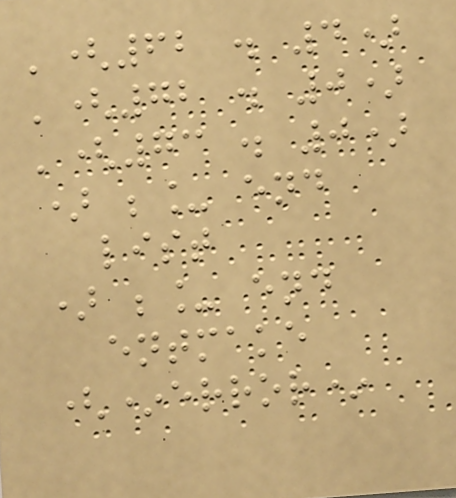'(62 . 4)
'(72 . 0)
'(73 . 0)
) ;_ end
list
) ;_ end
entmake
(*error*
